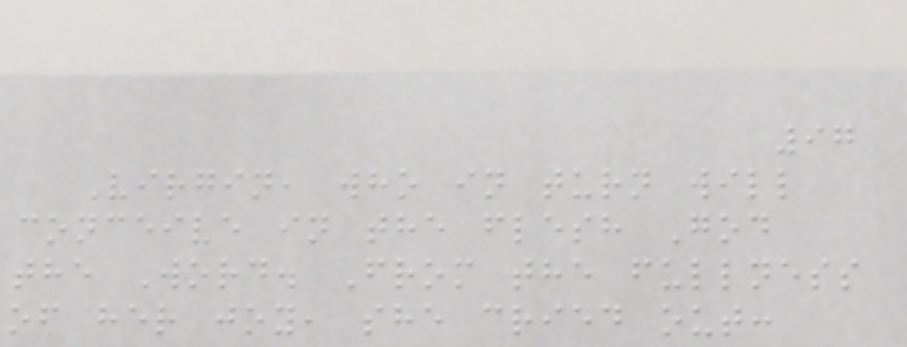97
Virgin, who in turn will
conceive in the flesh God
the Word. From the fullness
of her joy, she cried out:
